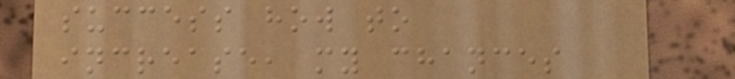success how to
increase, my chances
